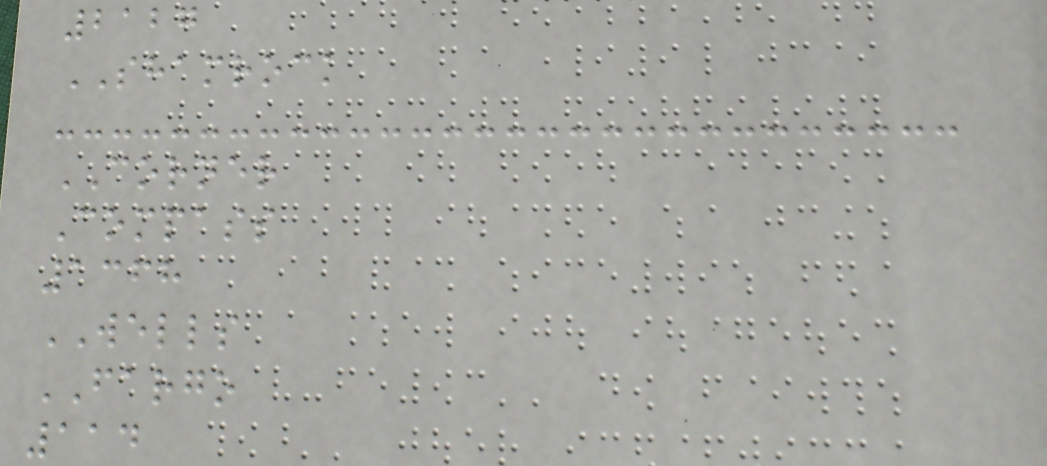2127
SHAMROCK
CORNER
Compass
1368
WELLS
FARGO
114
